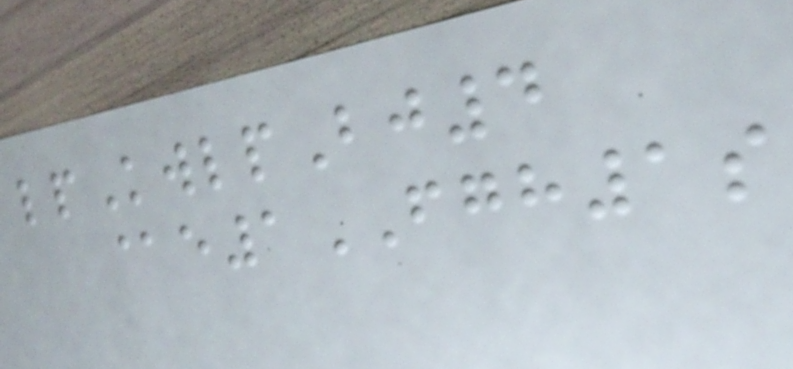lpKwlpBj4
@e1FGH1s
